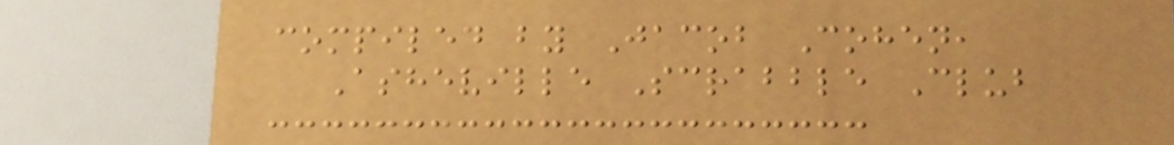compiled by Jacob Cohen,
Asheville Scrabble Club
